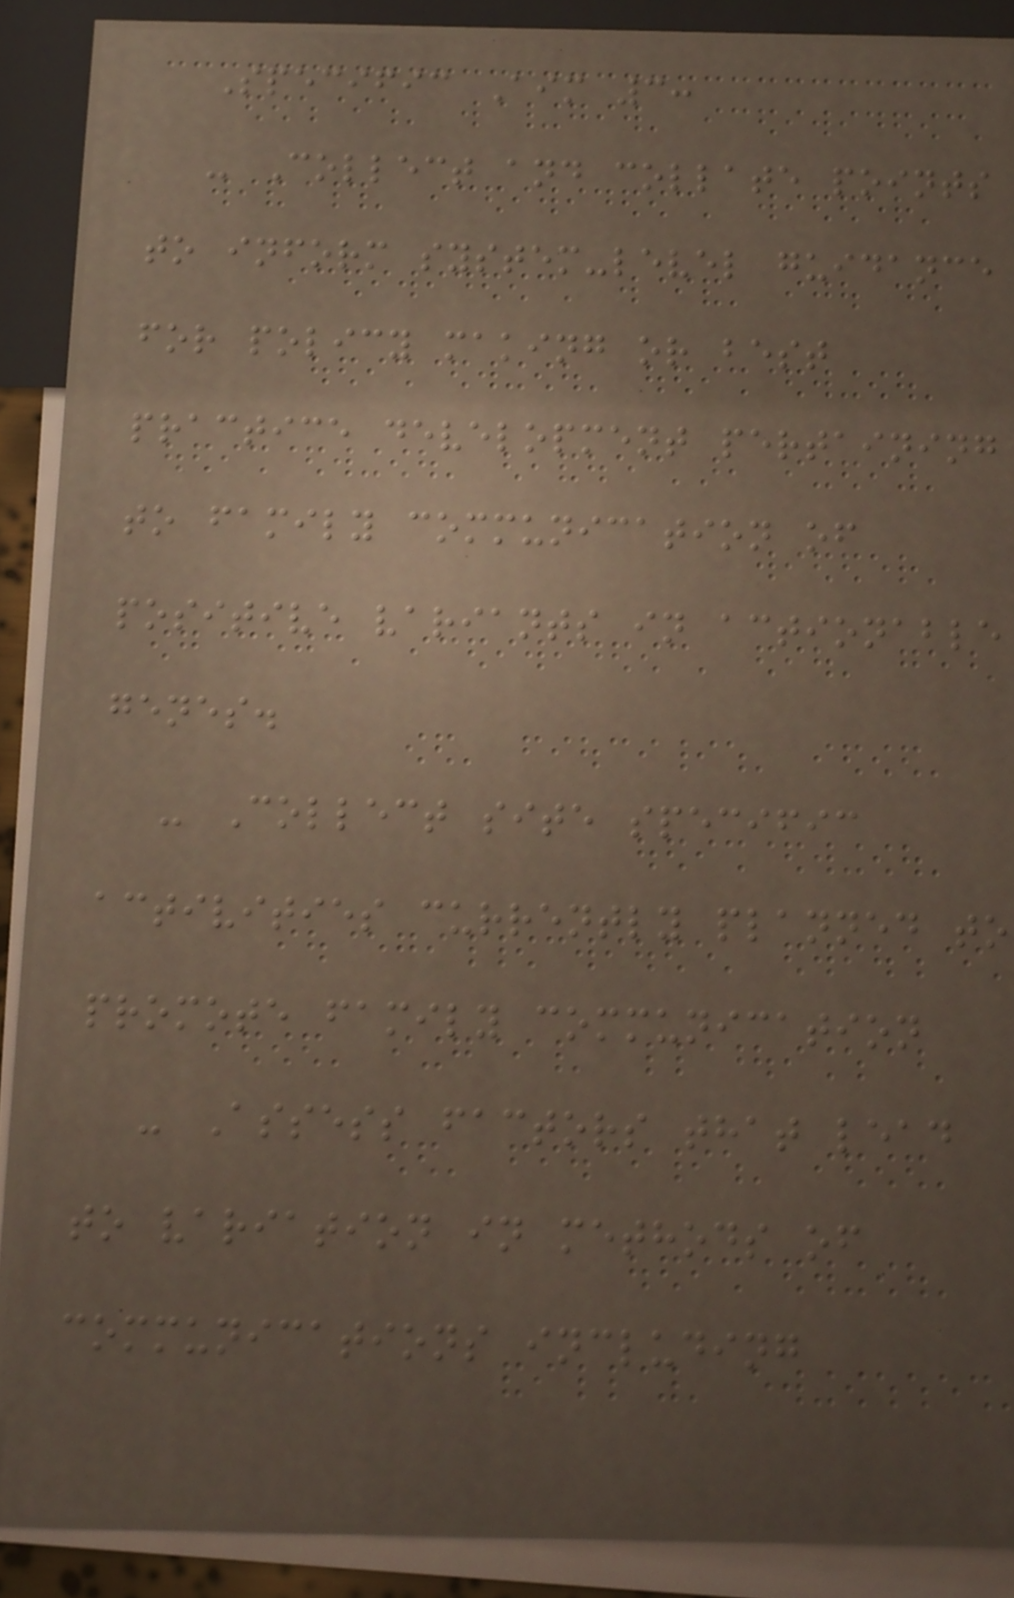Specific Aim 3:
- Collect and collate points
to inform system-level guidance
for policy making or best
practice development pertaining
to family communication of
positive variants in actionable
genes.
- Collect site specific
activities currently planned to
promote family communication
- Assess factors that lead
to variation in methods of
communications including
